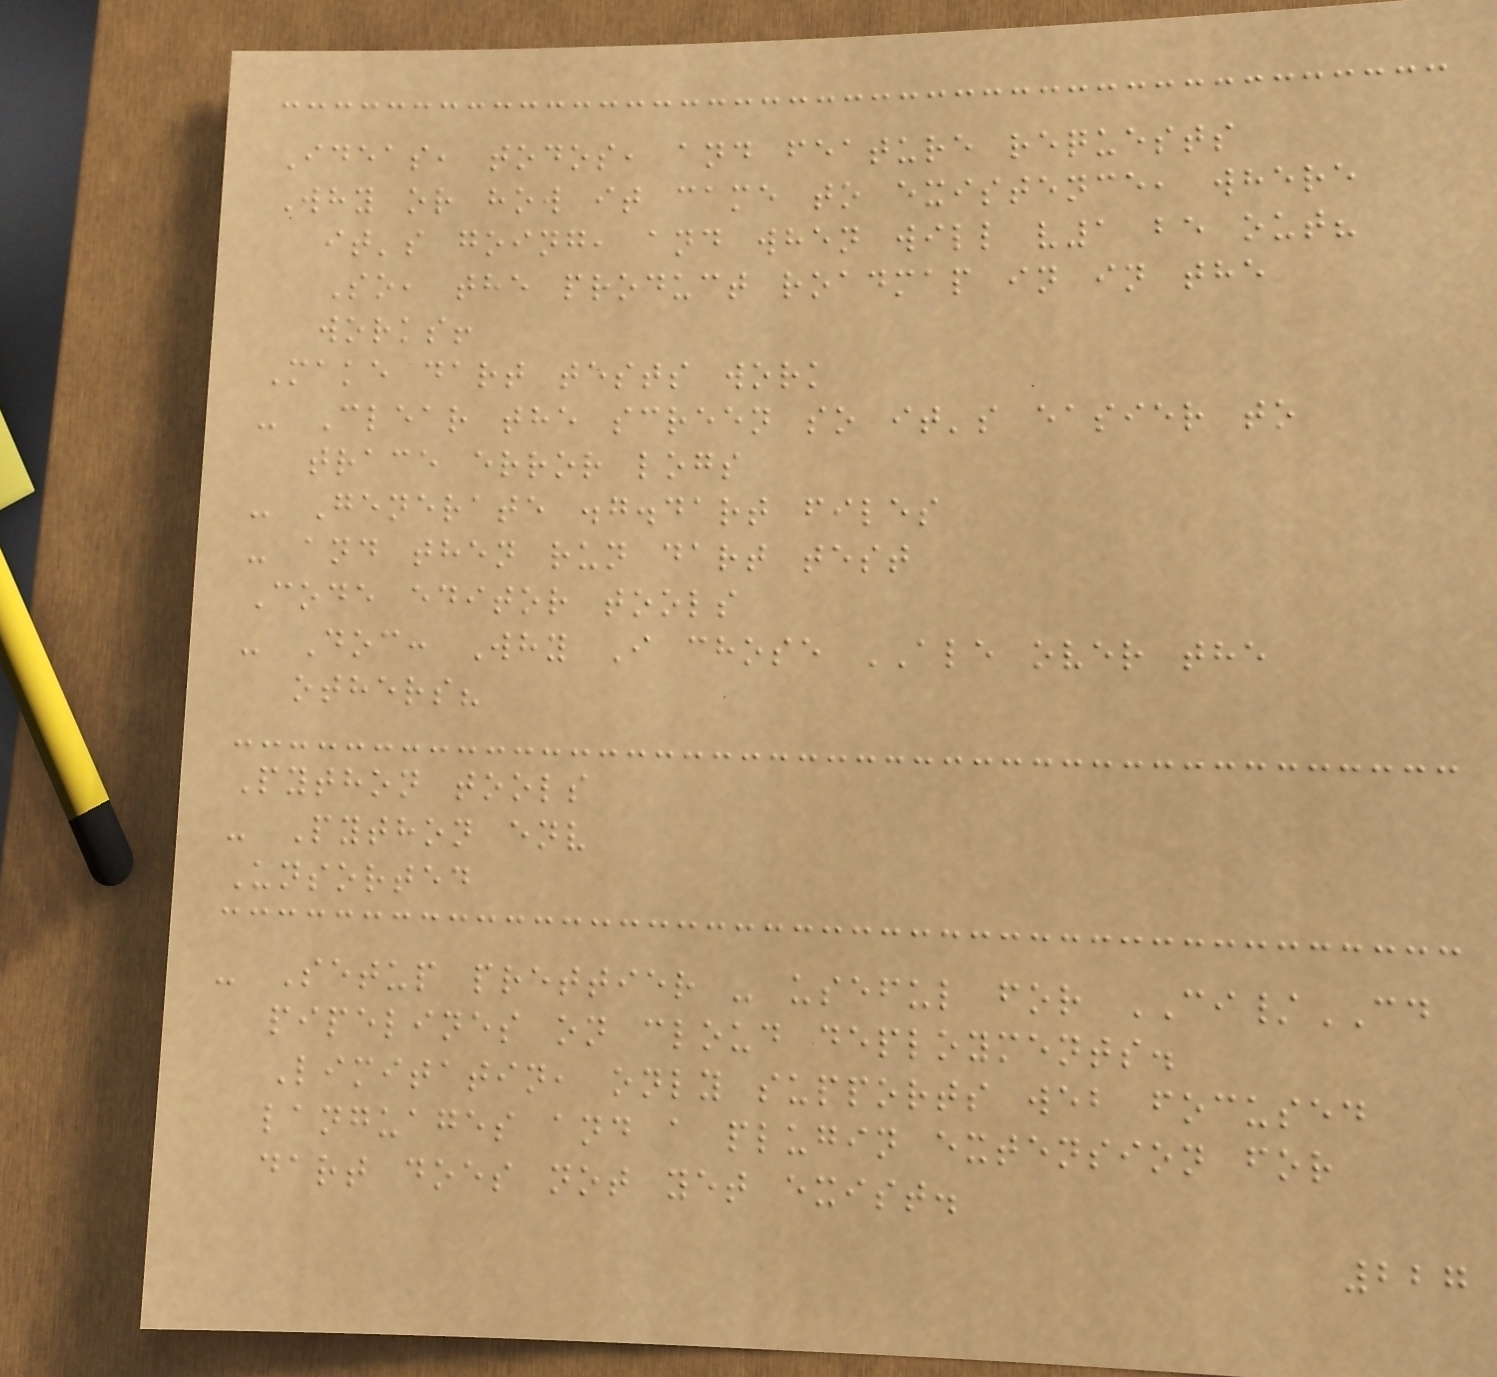Ideas, todos, and feature requests
Why or how it came to existence, where
it's going, and when will v1 be out?
So, the product roadmap in in the
works!
Make dart tests work
- Clear the screen so it's easier to
trace error logs
- Generate .g.dart files
- and then run dart test
Code editor tools
- Doc: Why I chose ALE over the
others?
Python tools
- Python env
Unsorted
- Setup prettier - useful for CI/CD
pipelines on cloud deployments.
Limitatin, only supports web focused
languages and a plugin extension for
dart does not yet exist.
227
